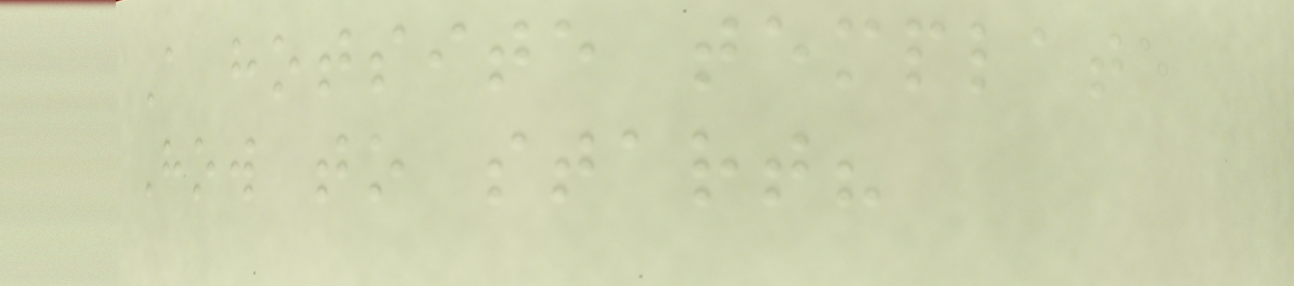A hotsite template
How to start?
